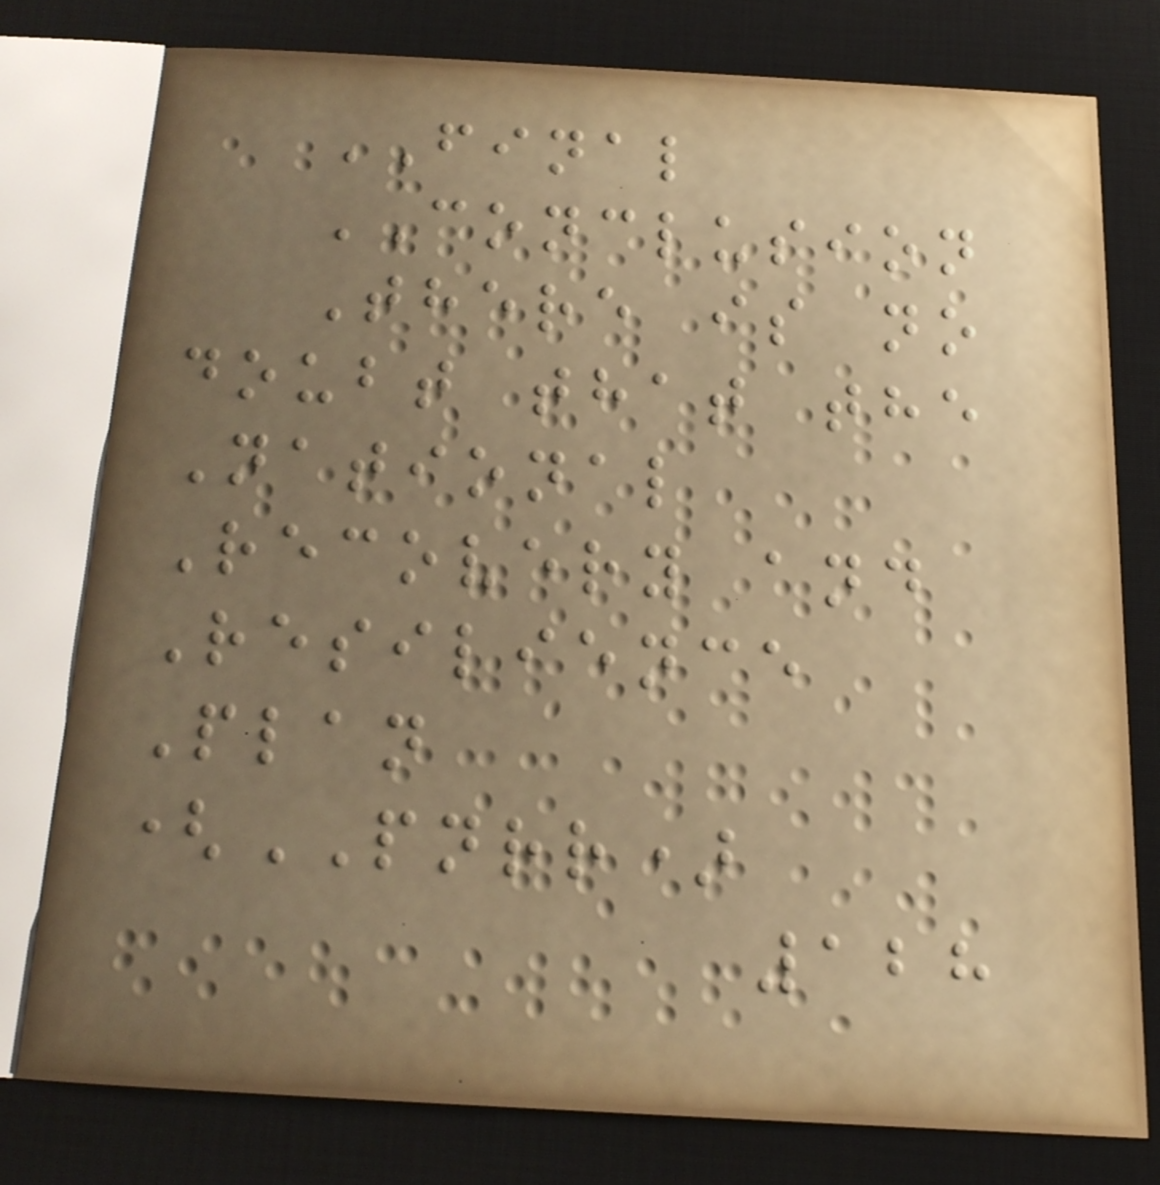FINAL
CONCLUSION
There is no
doubt that the
National
Recovery and
Resilience
Plan
(PNRR)
128
